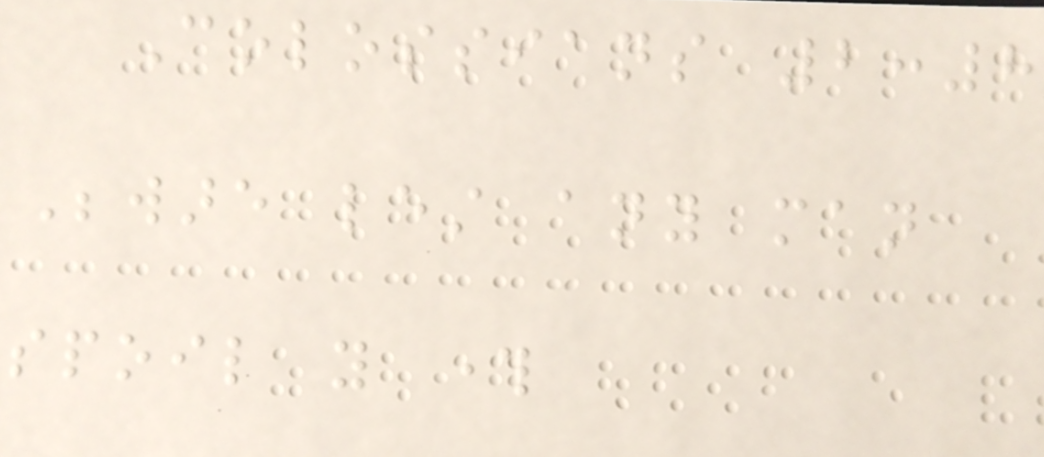Colossians 2:8
Beware lest any man
spoil you through
